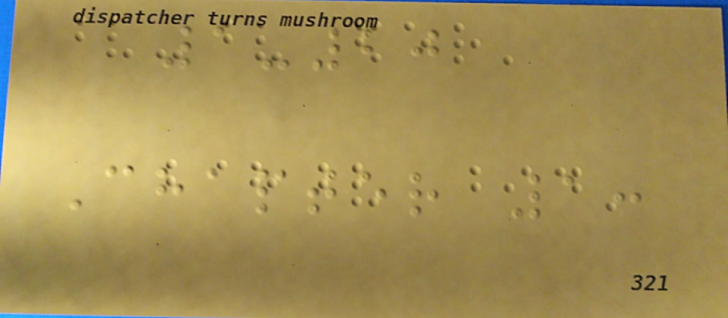1-20
Chapter 1:
